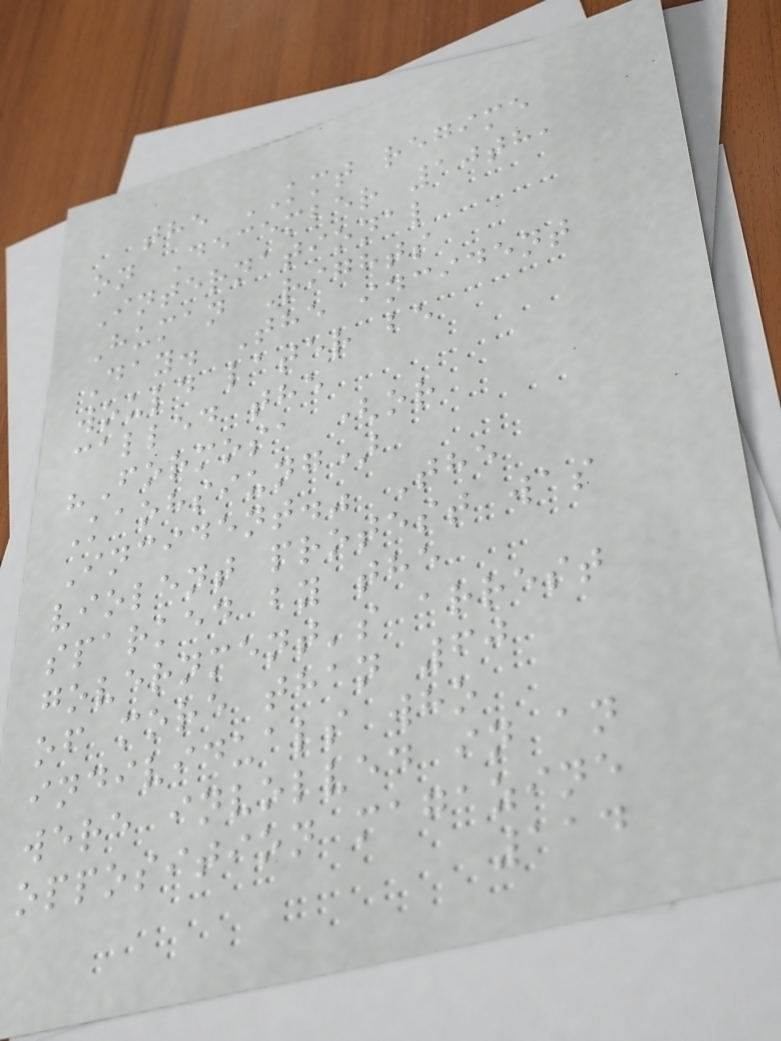the KMT regime
on December 10th,
International
Human Rights
Day. The incident
would later be
called the
"Formosa (or
Kaohsiung)
Incident." The
violent protest was
sparked by the
government's arrest
of more than 60
individuals who
were involved in an
opposition magazine
114
